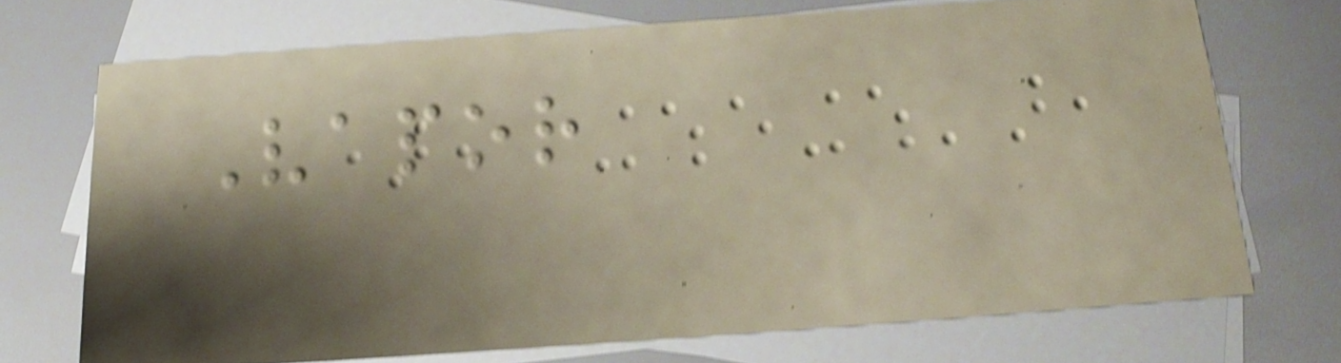Vapor
